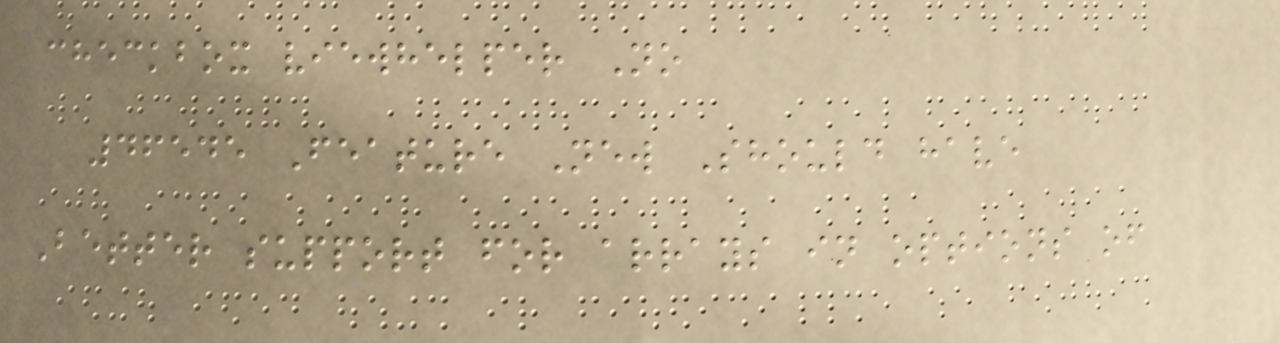checkbox viewhelper No
46545 Feature New Should have
Better support for arrays in options of
